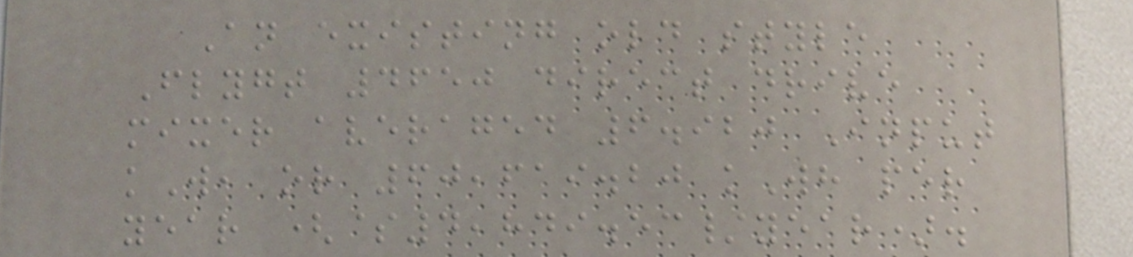An existing old style
Flygt 4650 direct drive
mixer averaged 6.920 Input
kW, or 60,619.20 kWh per
year ($4,849.53/year).
